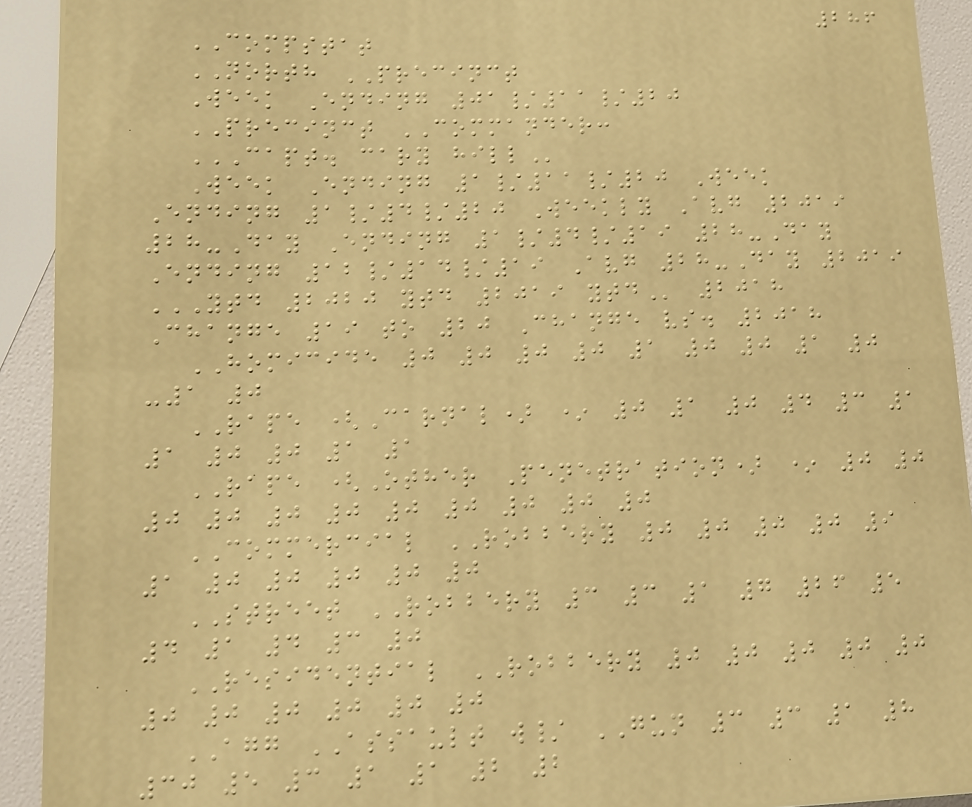286
COMPSTAT
NORTH PRECINCT
Week Ending 01/11/20
PRECINCT COMMANDER:
CAPT. CARY HILL
Week Ending 1/11/20 Week
Ending 1/4/20 Weekly Avg 2019
28-Day Ending 1/4/19 28-Day
Ending 12/14/19 Avg 28-Day 2019
YTD 2020 YTD 2019 YTD 2018
Change 19 to 20 Change vs. 2018
HOMICIDE 0 0 0 0 1 0 0 1 0
-1 0
RAPE (Carnal) * 0 1 0 4 3 1
1 0 0 1 1
RAPE (Other Penetration) * 0 0
0 0 0 0 0 0 0 0 0
COMMERCIAL ROBBERY 0 0 0 0 9
1 0 0 0 0 0
STREET ROBBERY 3 3 1 7 26 5
4 1 4 3 0
RESIDENTIAL ROBBERY 0 0 0 0 0
0 0 0 0 0 0
AGG ASSAULT w/ GUN 3 3 1 8
30 5 3 1 1 2 2
